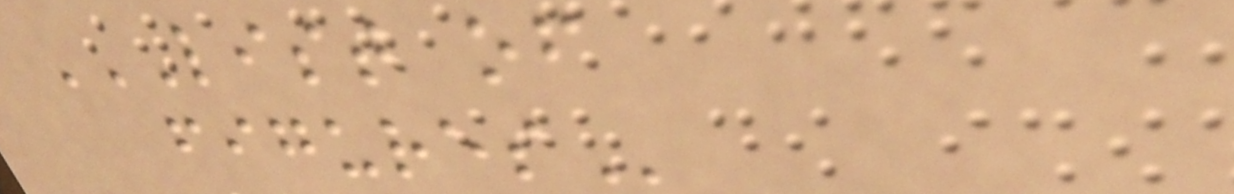LIST OF
FIGURES
